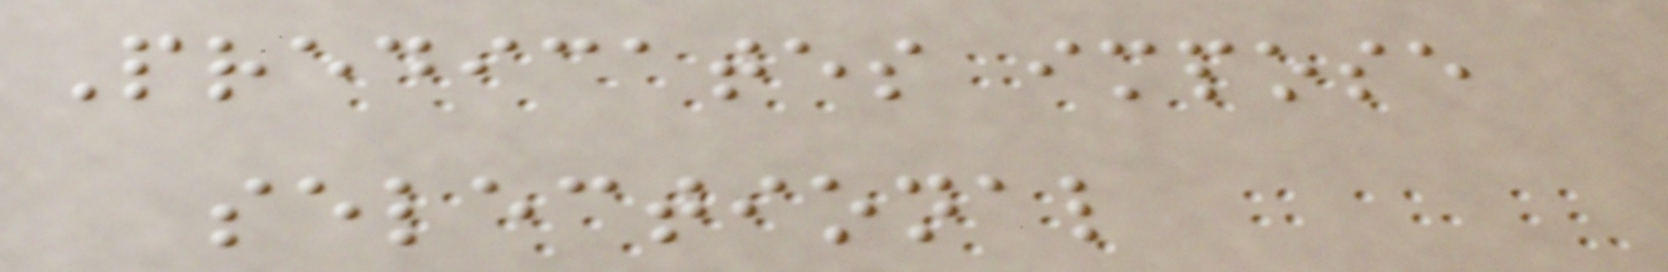Predicates impose
selectional
